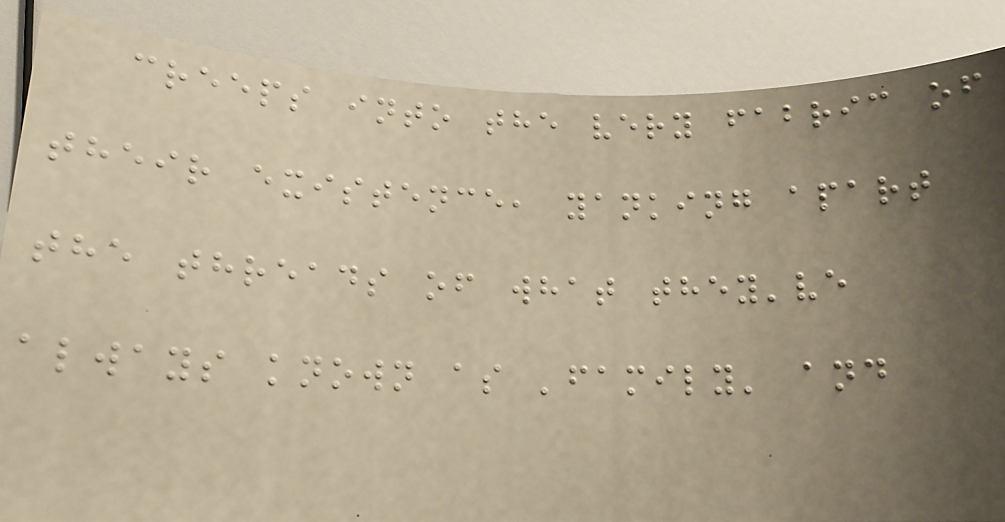creeps into the very fabric of
their existence, yanking apart
the threads of what they've
always known as 'family' and
